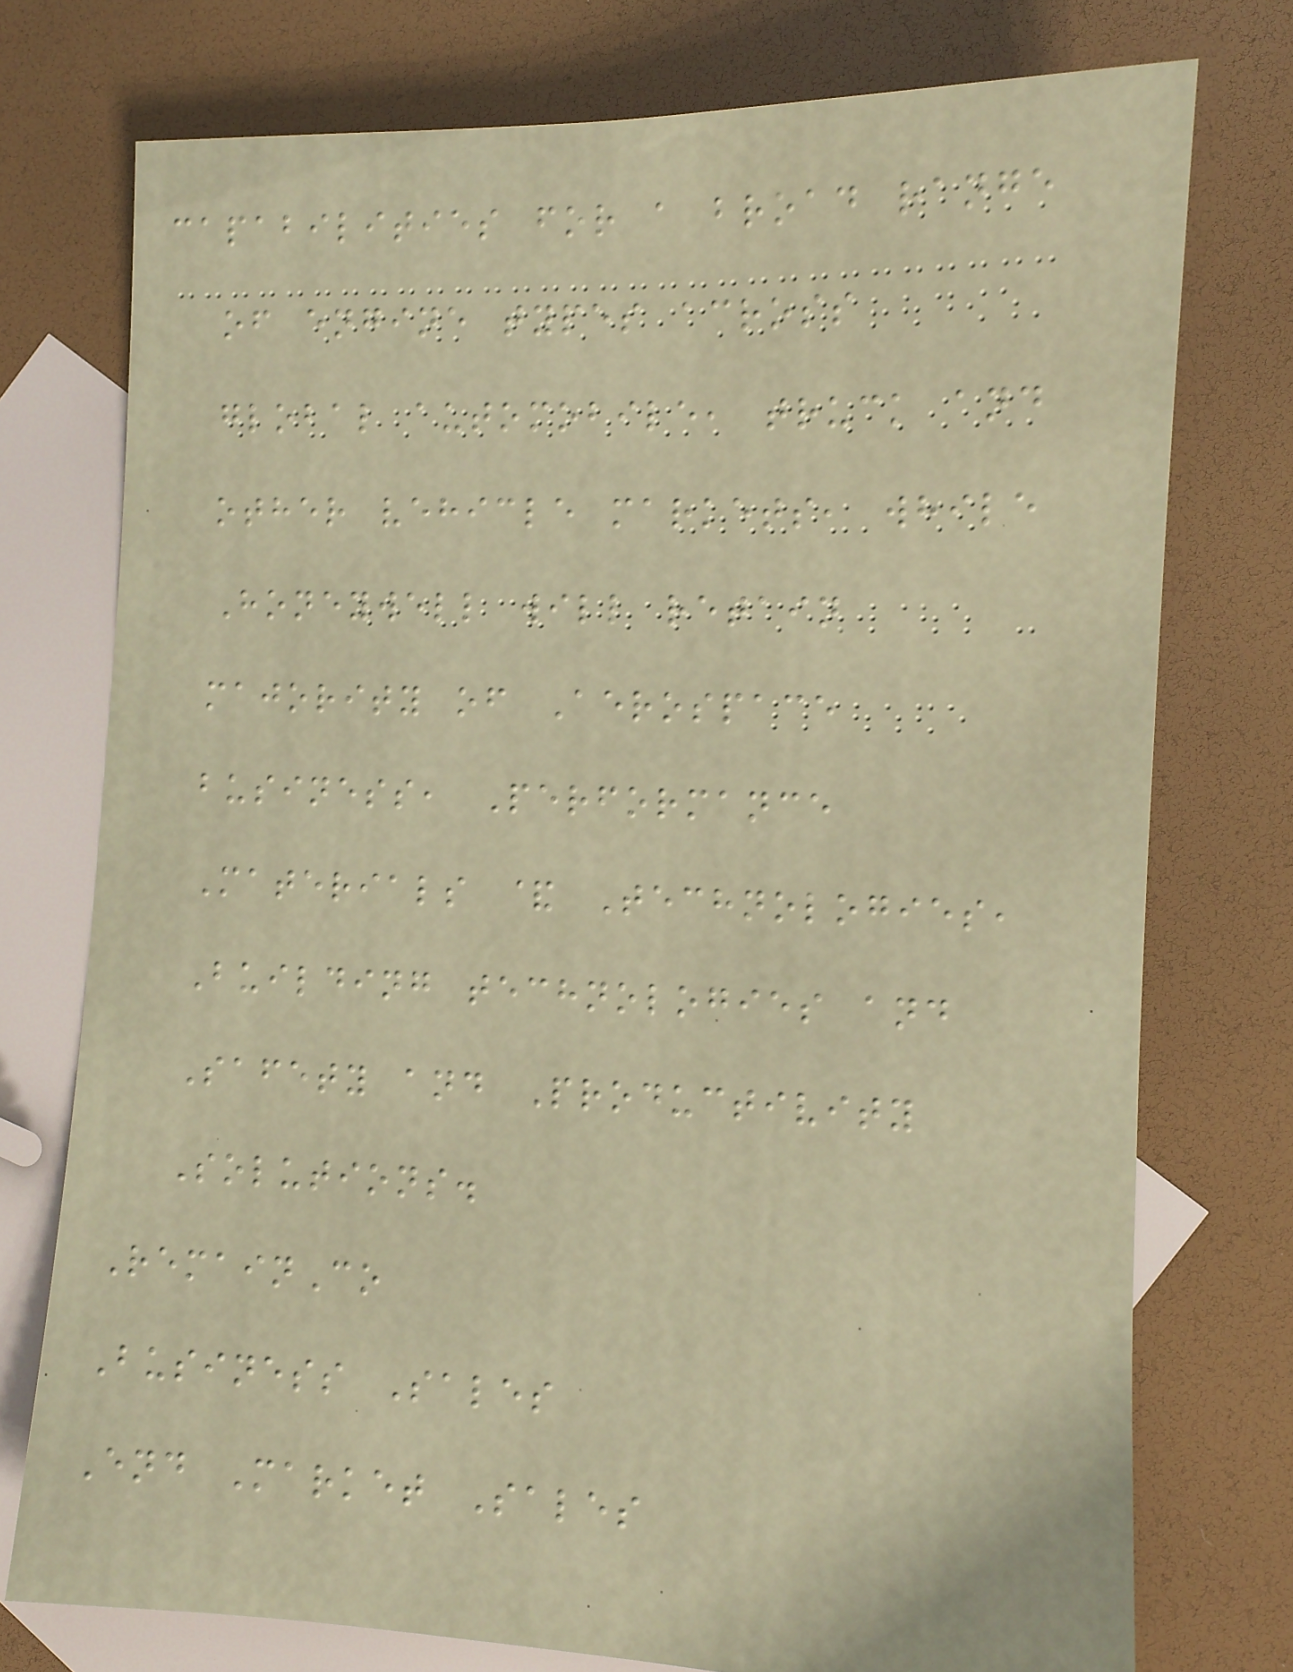capabilities for a broad range
of engine types across
global automobile, truck and
other vehicle markets, while
Honeywell will retain
majority of Aerospace
business, Performance
Materials & Technologies,
Building technologies and
Safety and Productivity
Solutions.
RemainCo
Business Sales
End Market Sales
